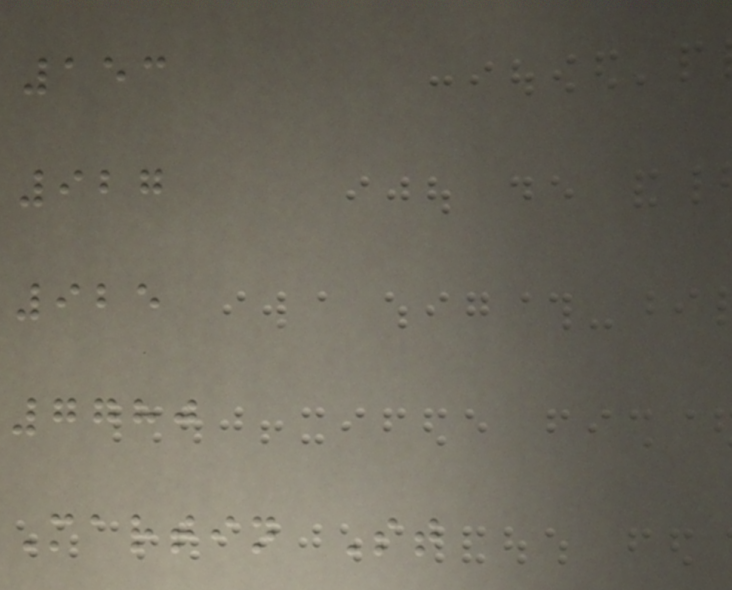153
927
925
7780
Martin St
